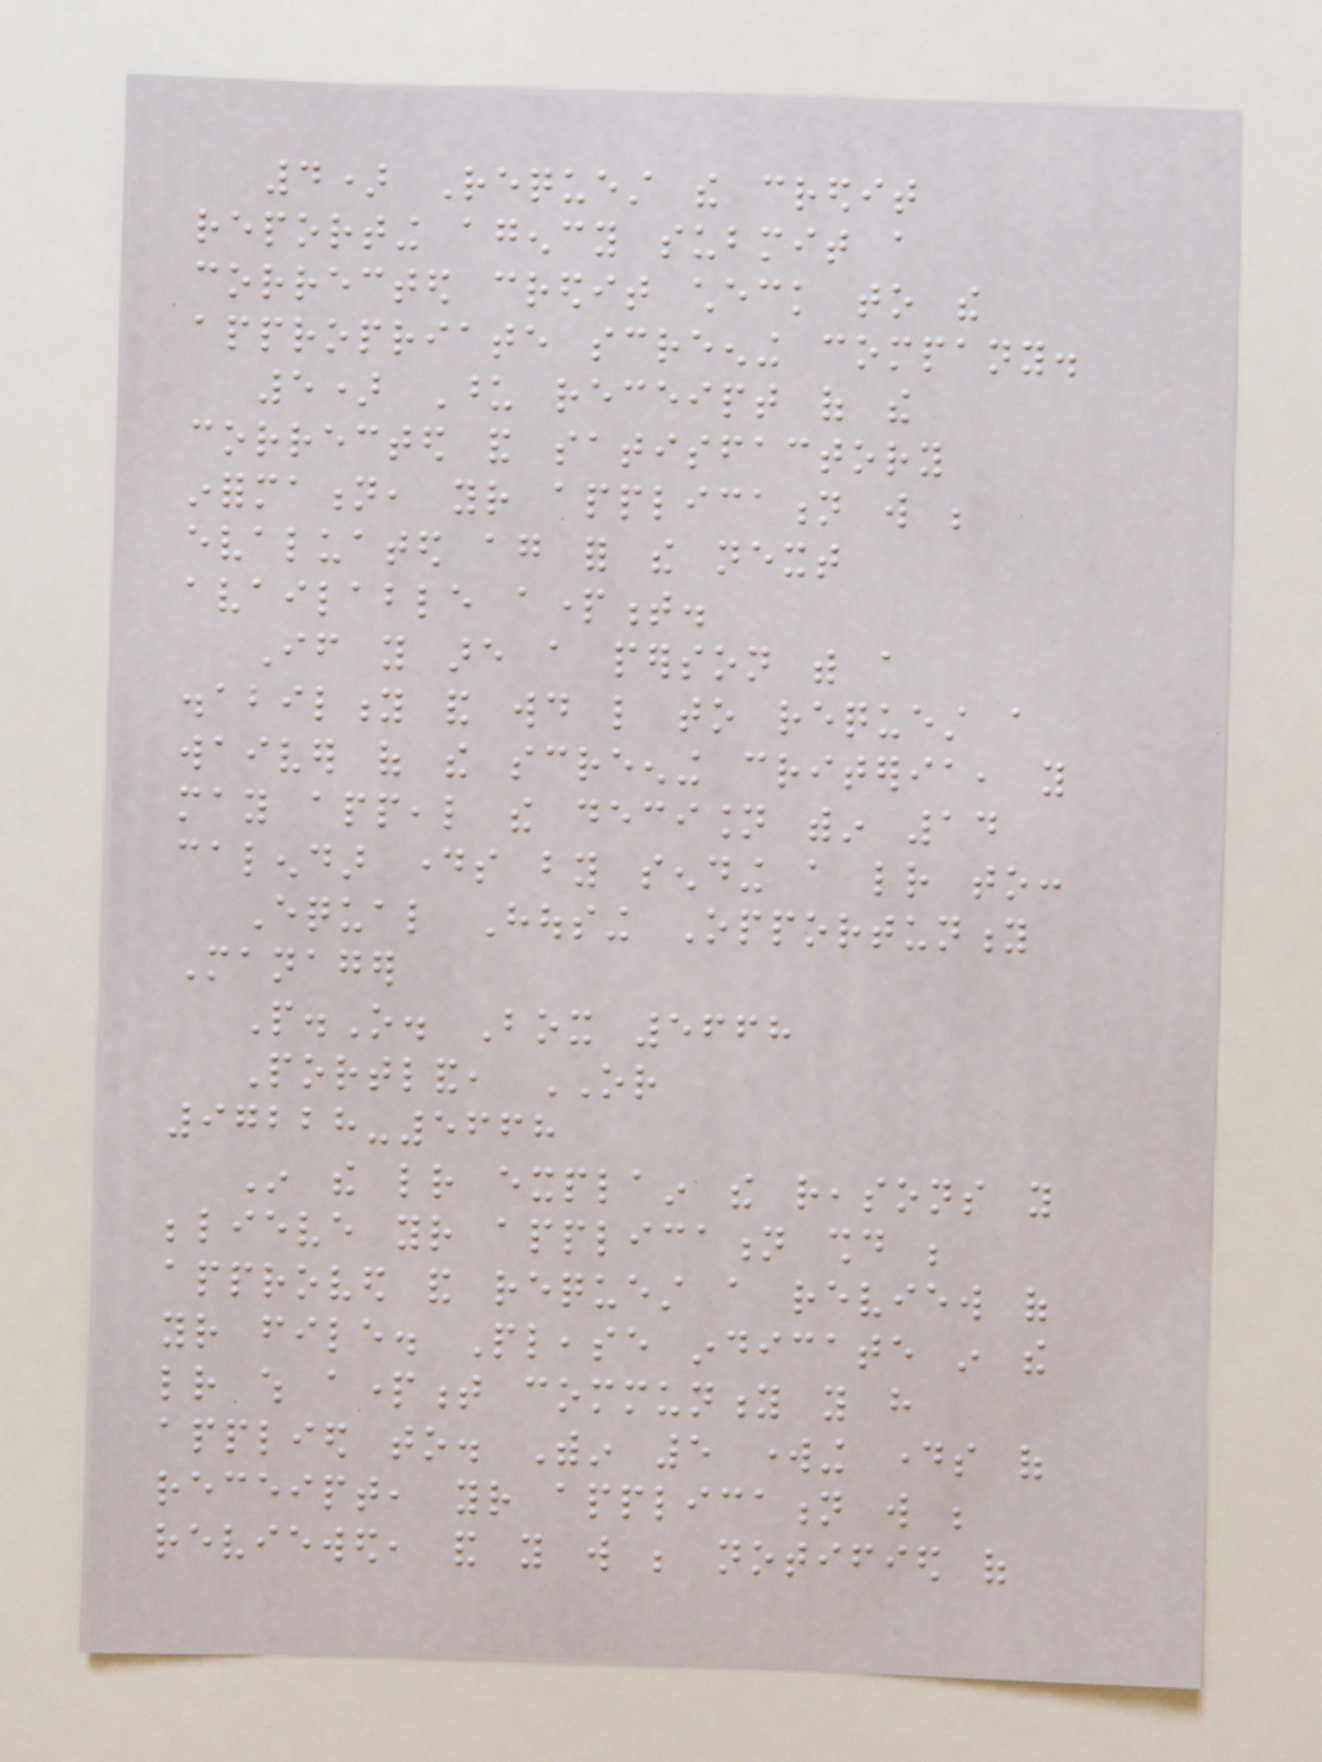4) Request the credit
reporting agency submit a
corrected credit check to the
appropriate screening company.
5) Upon receipt of the
corrected and satisfactory
information, your application will be
evaluated again for the next
available apartment.
If you are a person with a
disability and would like to request a
waiver of the screening criteria, you
may appeal the decision within 14
calendar days by sending a letter to:
Equal Housing Opportunity
Manager
P.O. Box 5668
Portland, OR
97228-5668
In the letter explain the reasons you
believe your application should be
approved and request a review of
your file. Please indicate in the
letter which apartment community you have
applied to. Within 5 working days of
receipt, your application will be
reviewed, and you will be notified of
